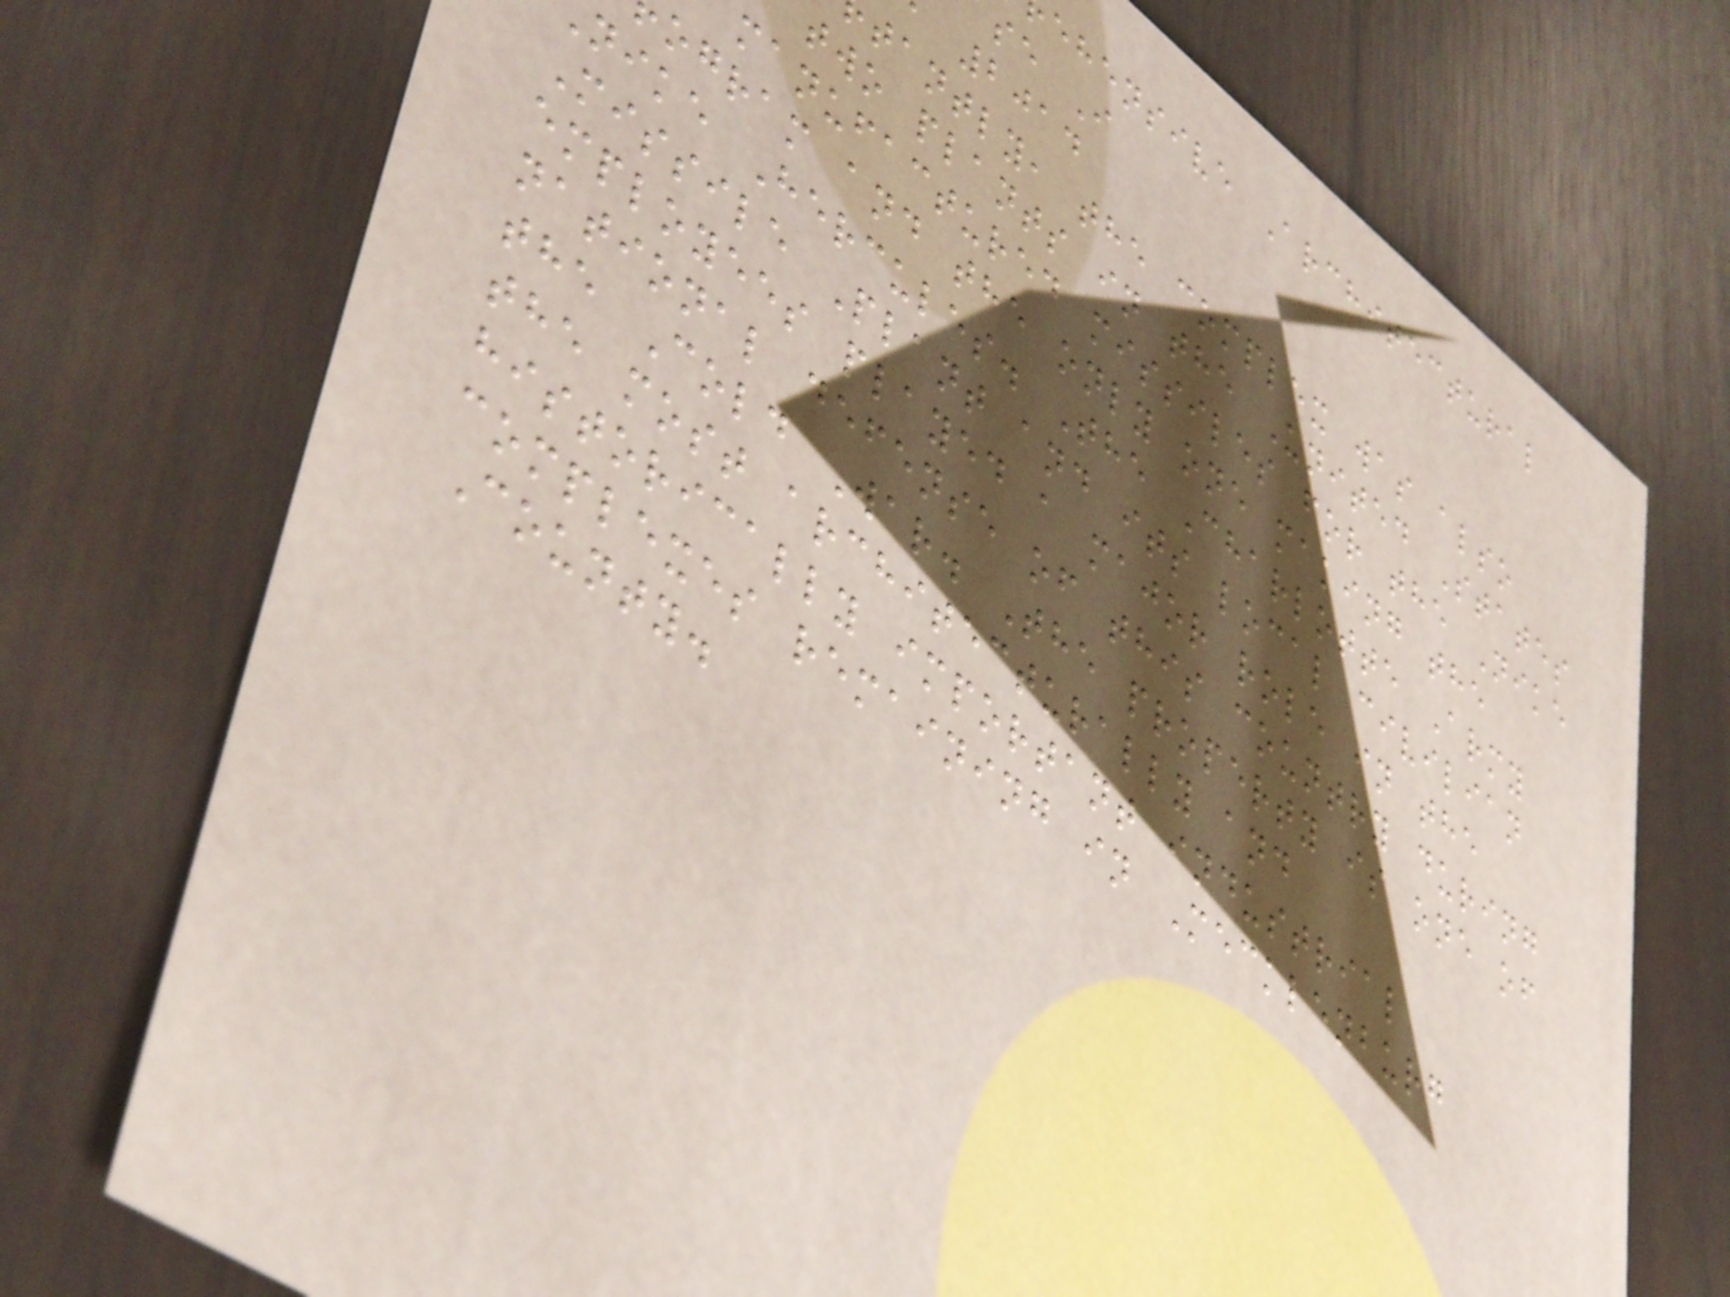ehensive Architectural
se I
2014
tantly, the complex was also
two plants in the United States
manufactured missiles for the Nike
ogram and the only one making the
nike Hercules. The Charlotte Army
Missile Plant and its local civilian
employees played a major role in the
national defense of this country during
the Cold War. The property is one of
the most architecturally and
historically important industrial
complexes remaining in Mecklenburg
County.
